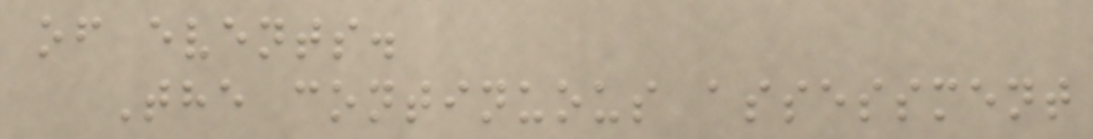of events.
The continuous assessment
